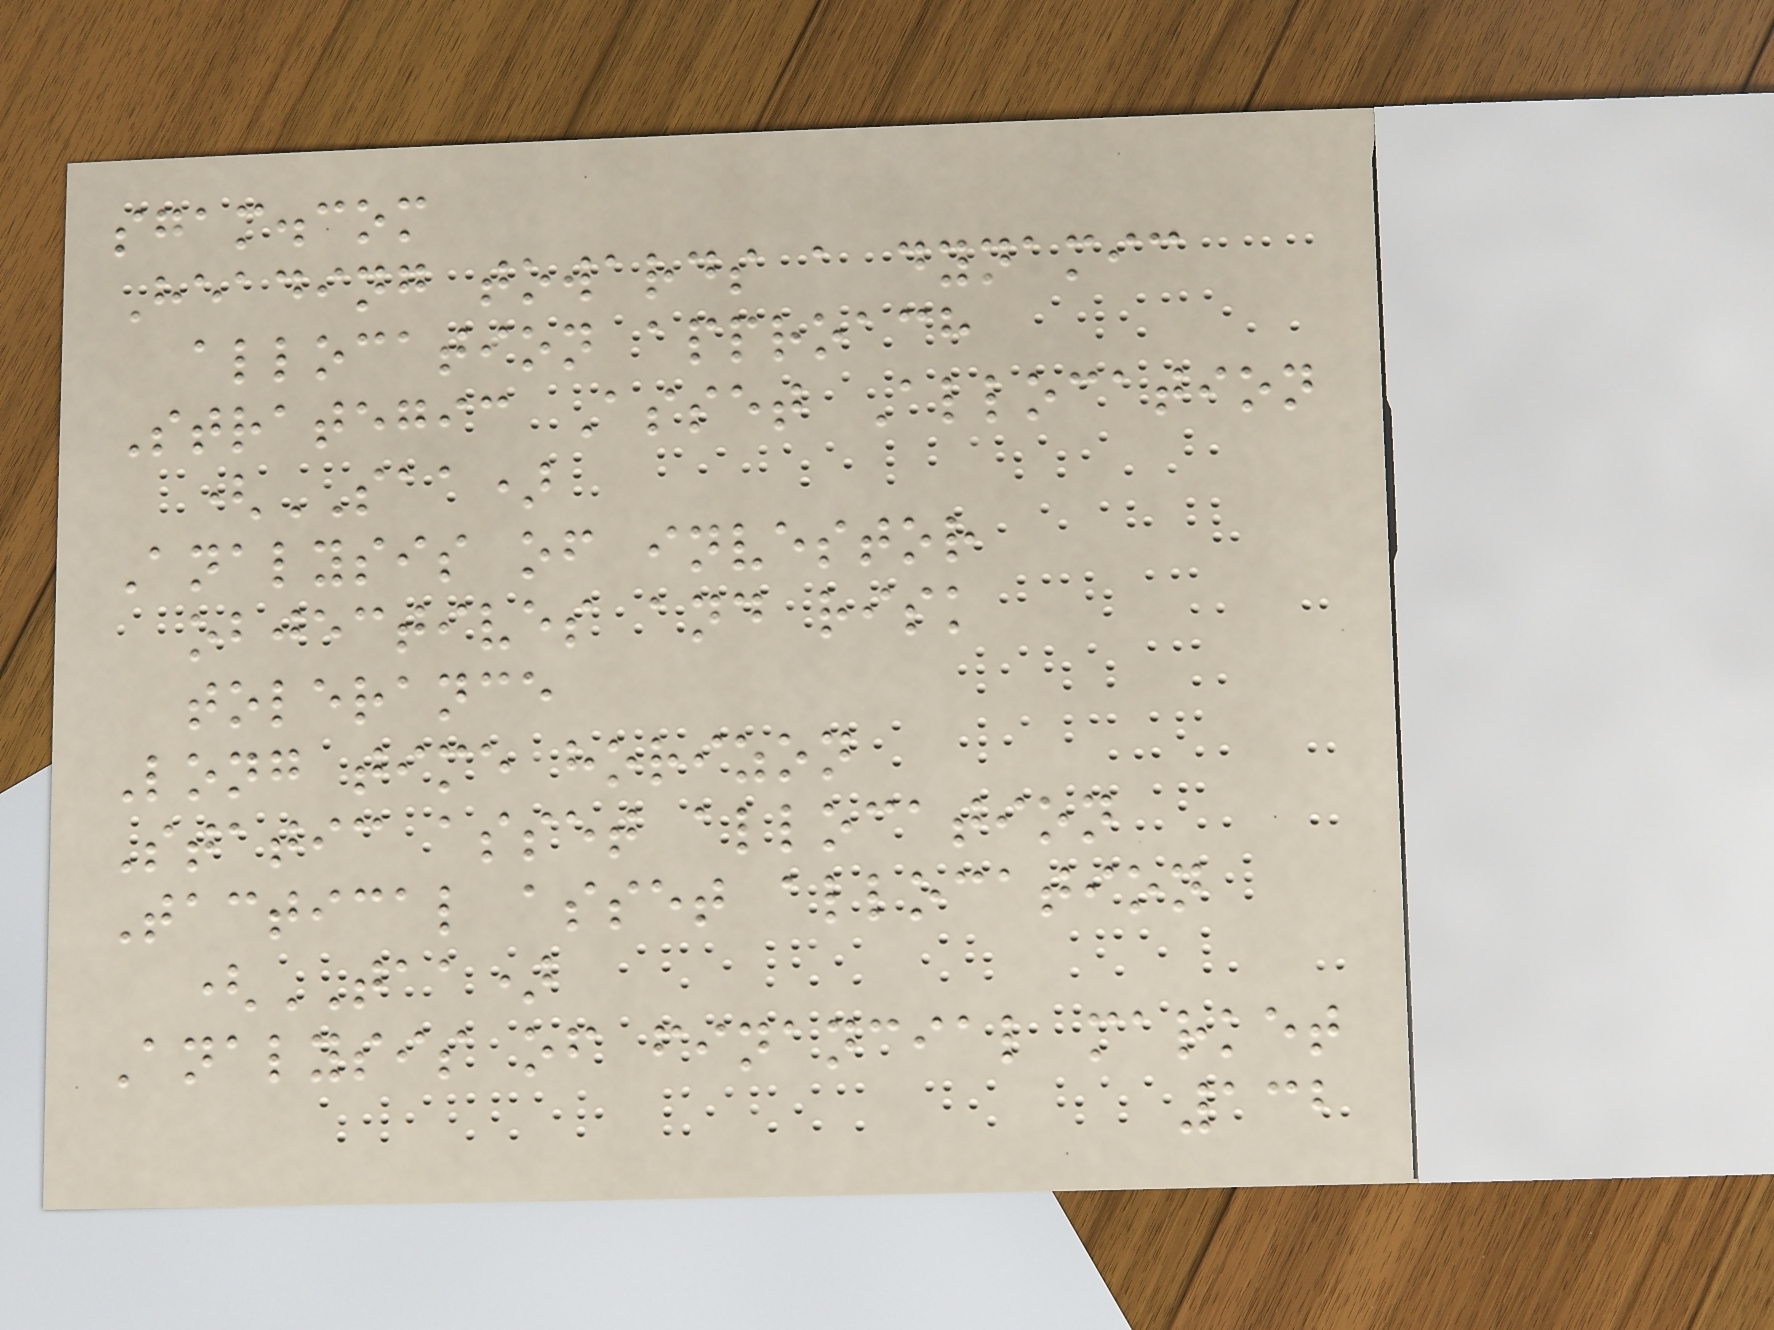sgam.com
Heading towards a dynamic
allocation approach
Strategic Asset Allocation
(SAA)
Analysis of investor
objectives and risk
tolerance
Long time horizon
Static asset allocation
Tactical asset allocation
(TAA)
Analysis of financial market
132
